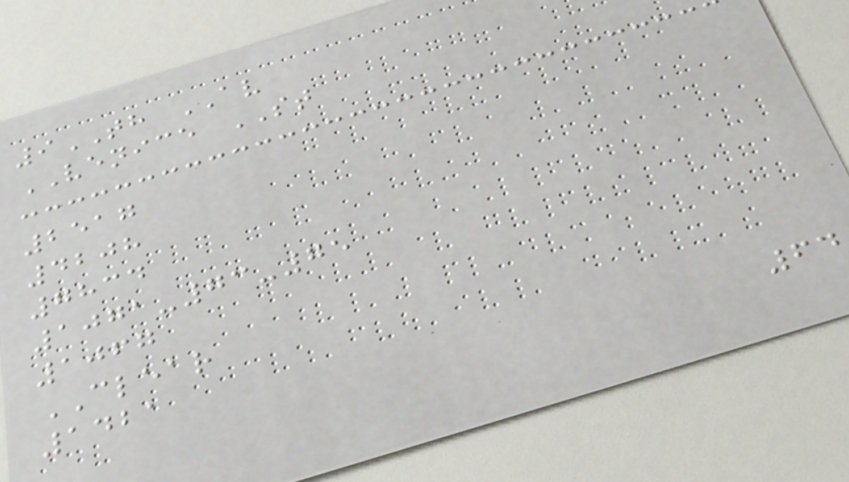9TH AV
VENICE ST
2517
4208
7834
1071-73-75
1067
CLEAR
1421
64
